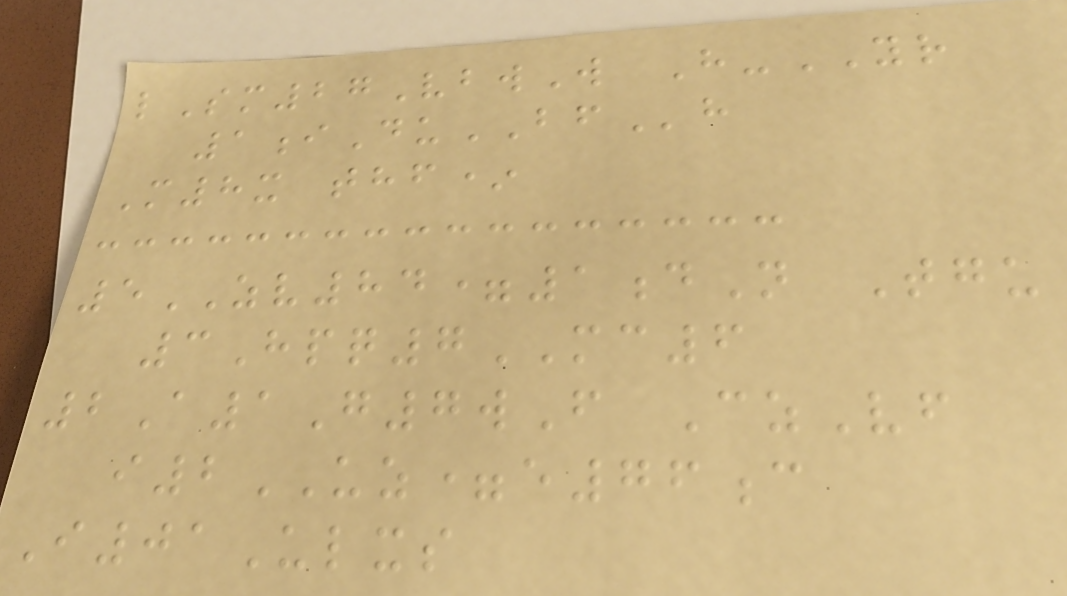lSm27VbwW H-YR
1iDuBFh
M8x thf*
5ZV84=1dN Tgu
3Hpq7MC6
2A1G7wF CzVf
i2UZ=e76c
I01Ulxs
